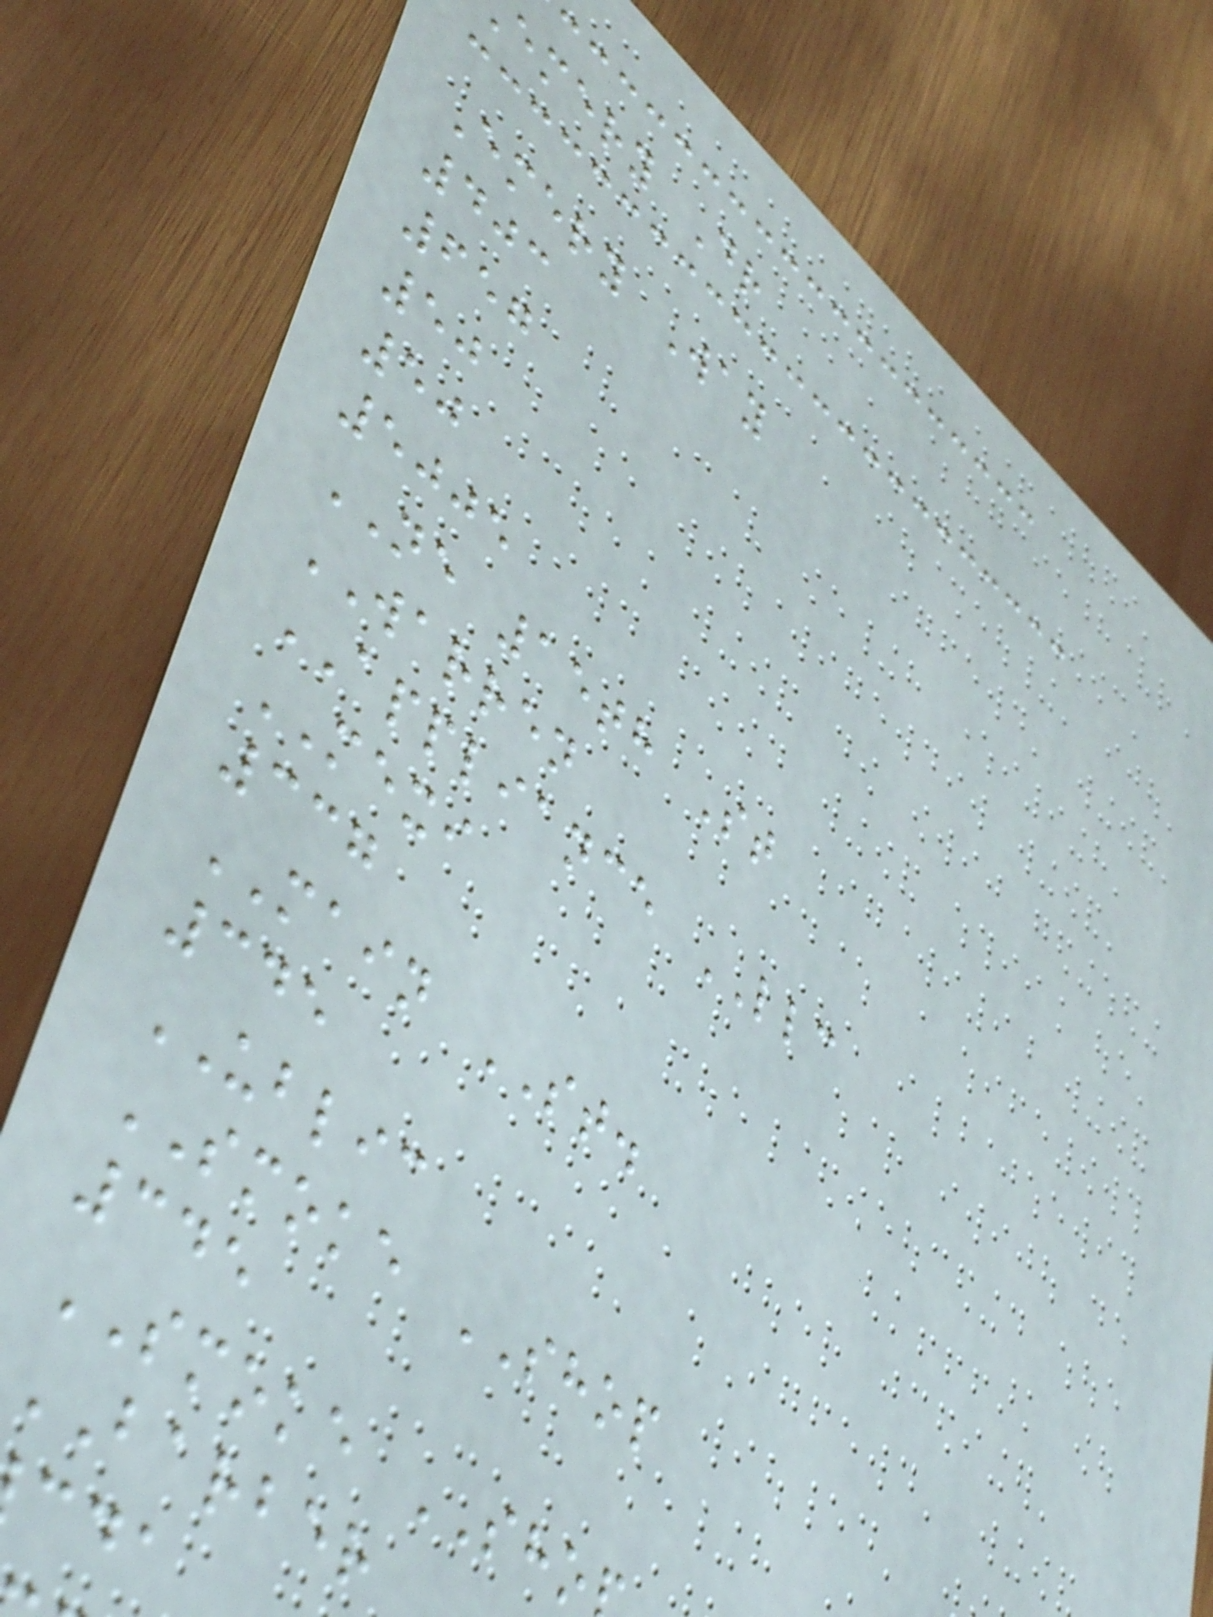emery Dr
Emery Way
403
657
50
50
5005
NE 15th St
WARREN
APPLIANCE LLC
MEXI
337
MAIN ST.
345
UBLIC
SMOKE SHOP
345
SMOKE SHO
BARBER
